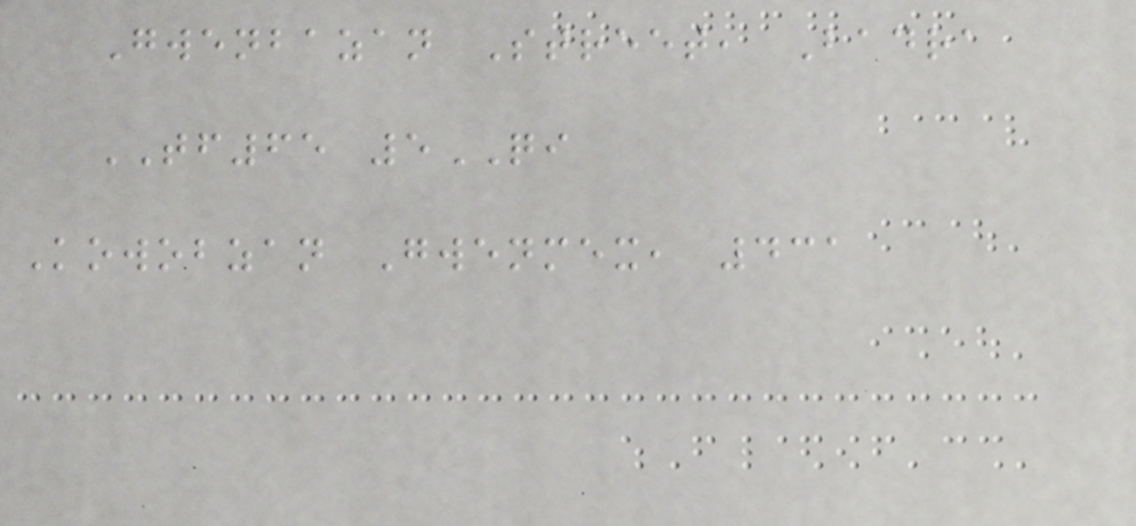Gwenbazan Street, Badra
TF65 5QI
Kowobzan Gwenmex, 431
